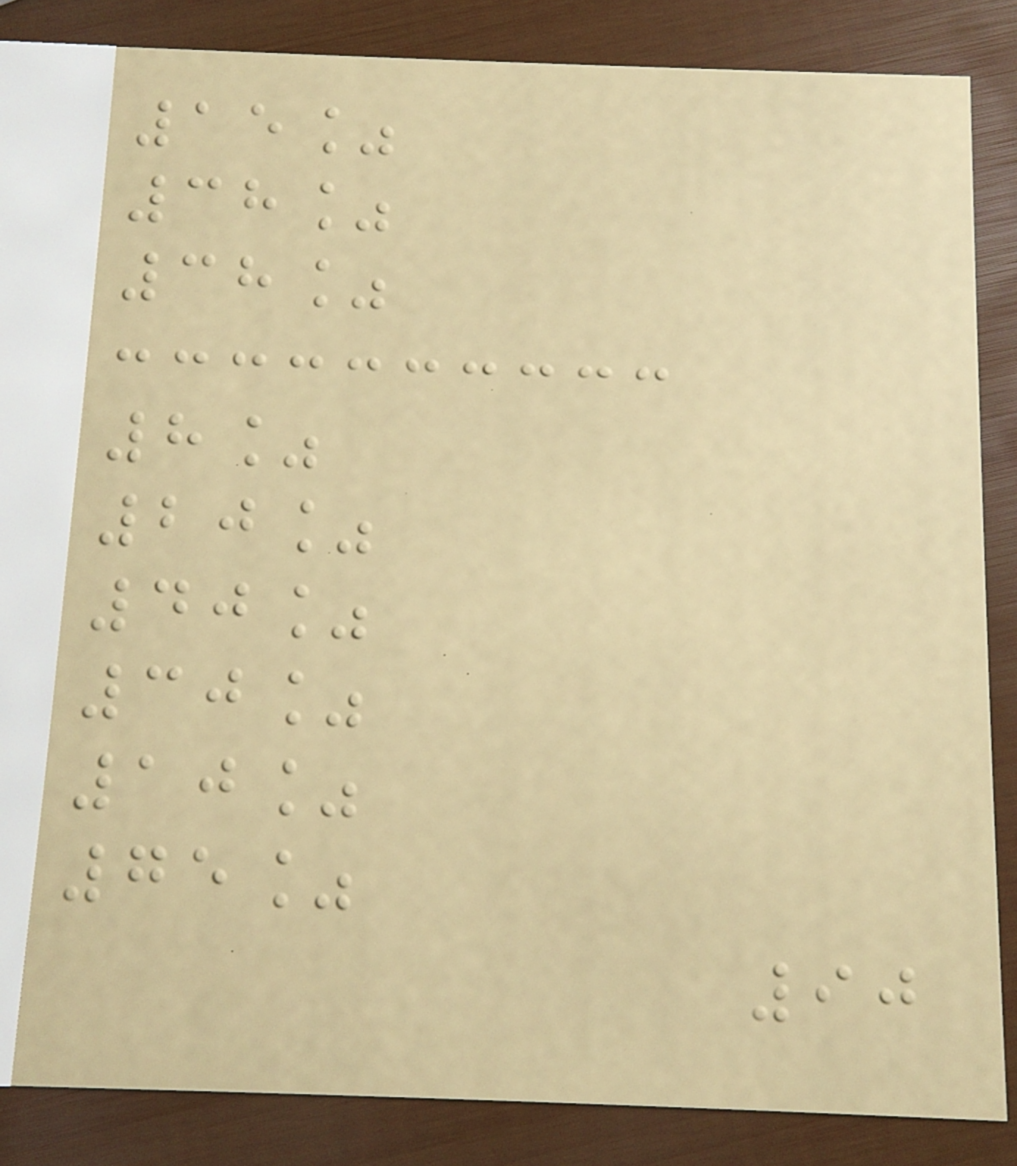15%
38%
38%
8%
20%
40%
30%
10%
75%
90
